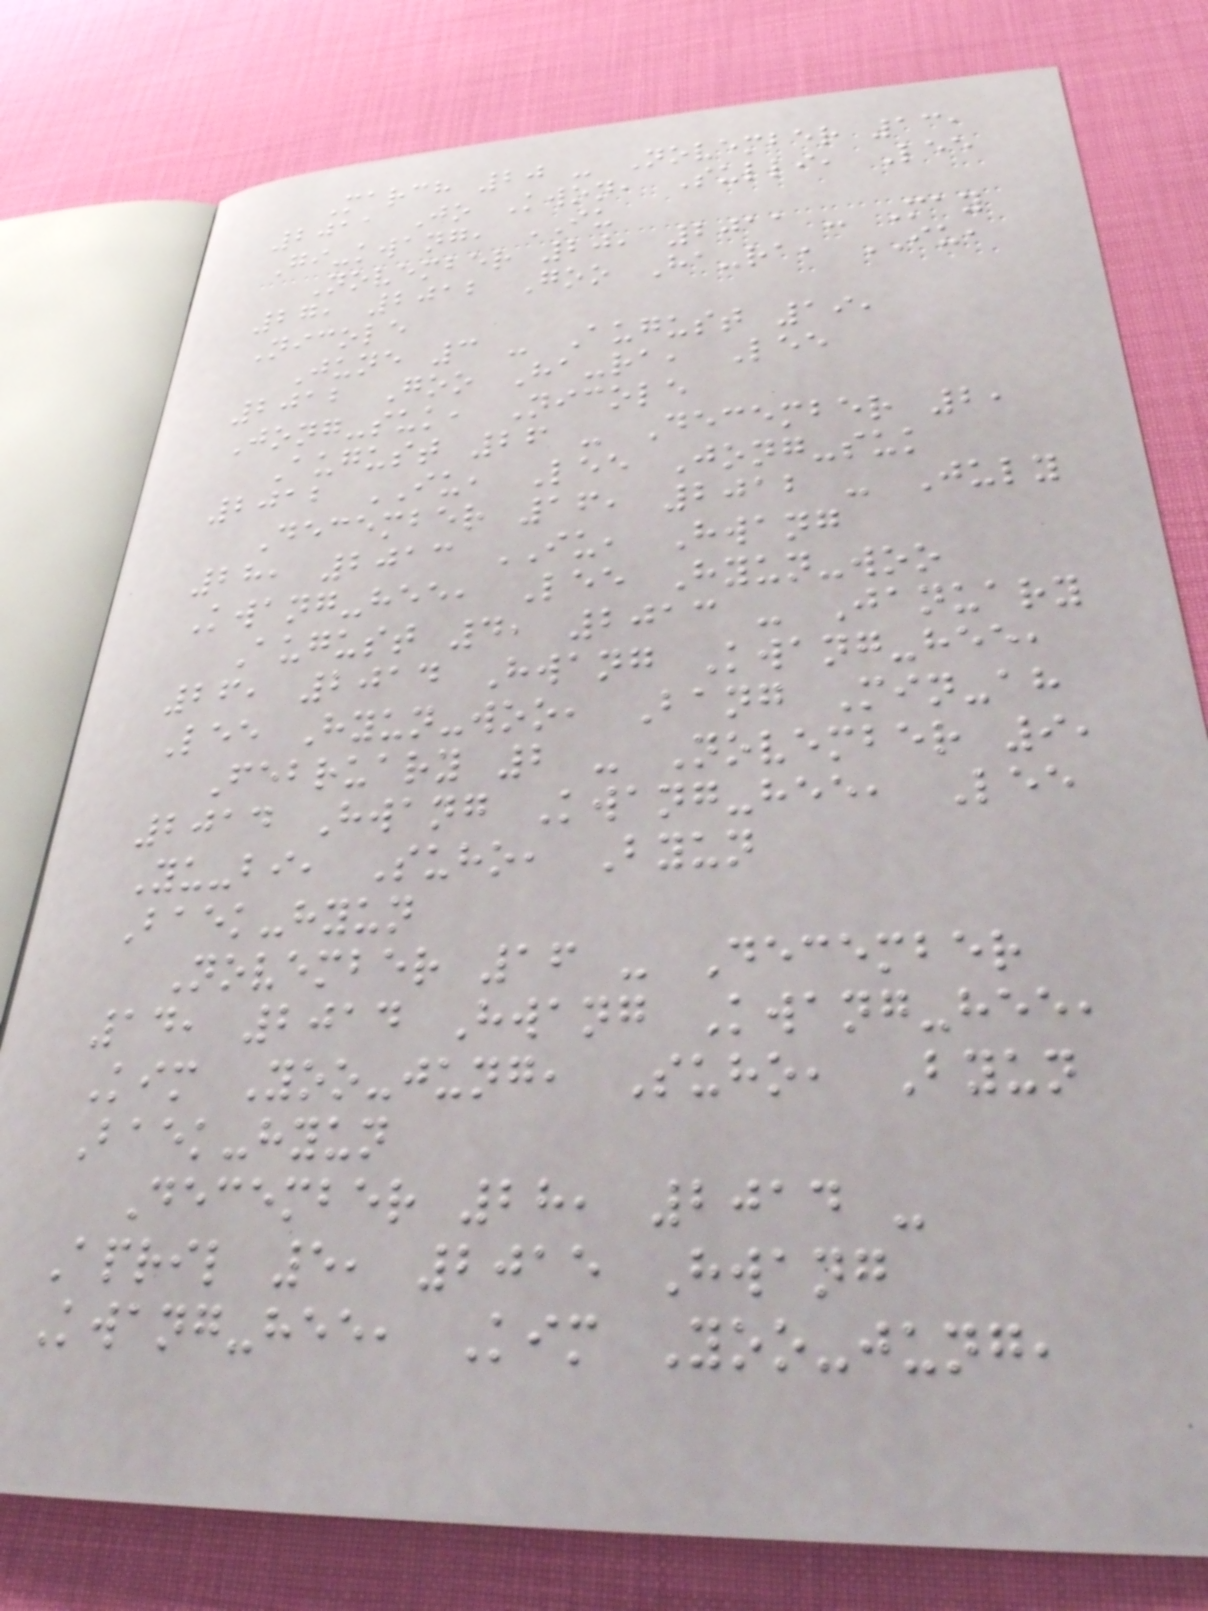March 20 - November 13,
2011 Jo Kwon, Sulli, Lee
Gi-kwang, IU
November 20, 2011 - May
27, 2012 Goo Ha-ra, IU,
Nicole
June 3 - August 19,
2012 Goo Ha-ra, Lee
Jong-suk, Nicole
August 26 - December 2,
2012 IU, Lee Jong-suk
December 16, 2012 - July
28, 2013 IU, Hwang
Kwang-hee, Lee Hyun-woo
August 4, 2013 - January
26, 2014 Hwang Kwang-hee,
Lee Hyun-woo, Bang Min-ah
February 2 - November 9,
2014 Hwang Kwang-hee, Lee
Yu-bi, Suho, Byun
Baek-hyun
November 16 - December
14, 2014 Hwang Kwang-hee,
Kim Yoo-jung, Suho, Byun
Baek-hyun
December 28, 2014 -
April 5, 2015 Hwang
Kwang-hee, Kim Yoo-jung,
